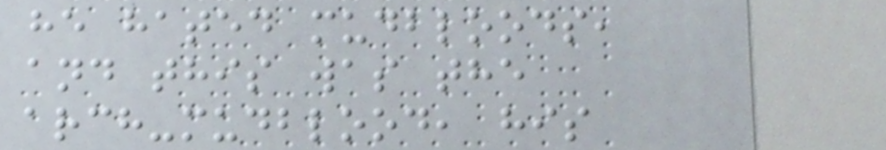he hated mudbloods,
and this was the
arch-mudblood, his
